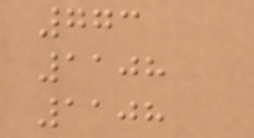773
1108
1108
